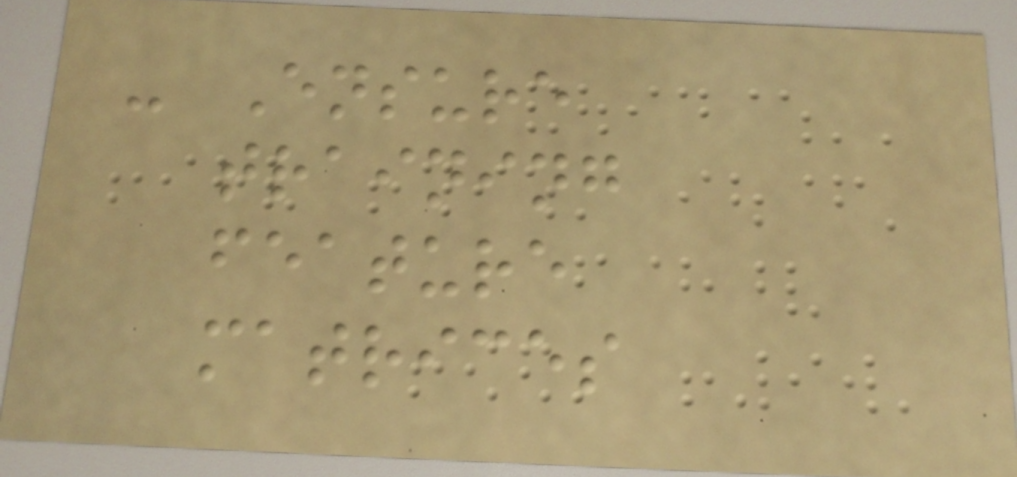- Ensure
training
feature
matrices
